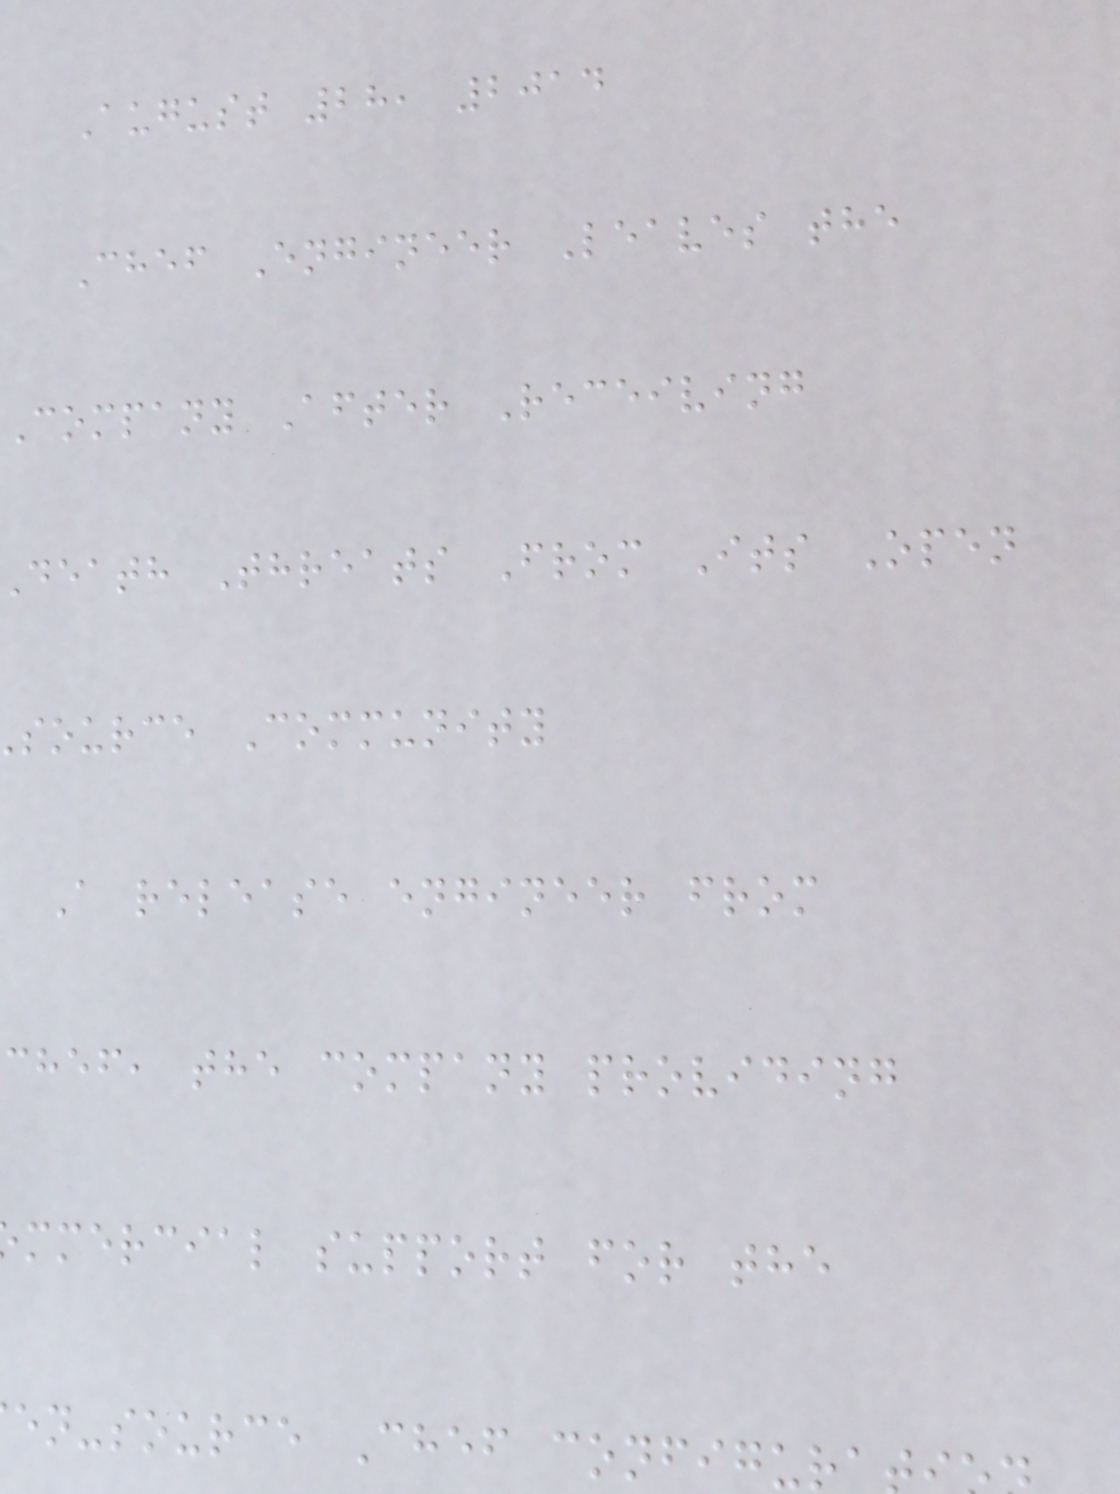August 28, 2014
Chef Engineer Leaves the
Company After Receiving
death Threats From Its Open
source Community
A release engineer from
chef, the company providing
mmercial support for the
en-source Chef configur
